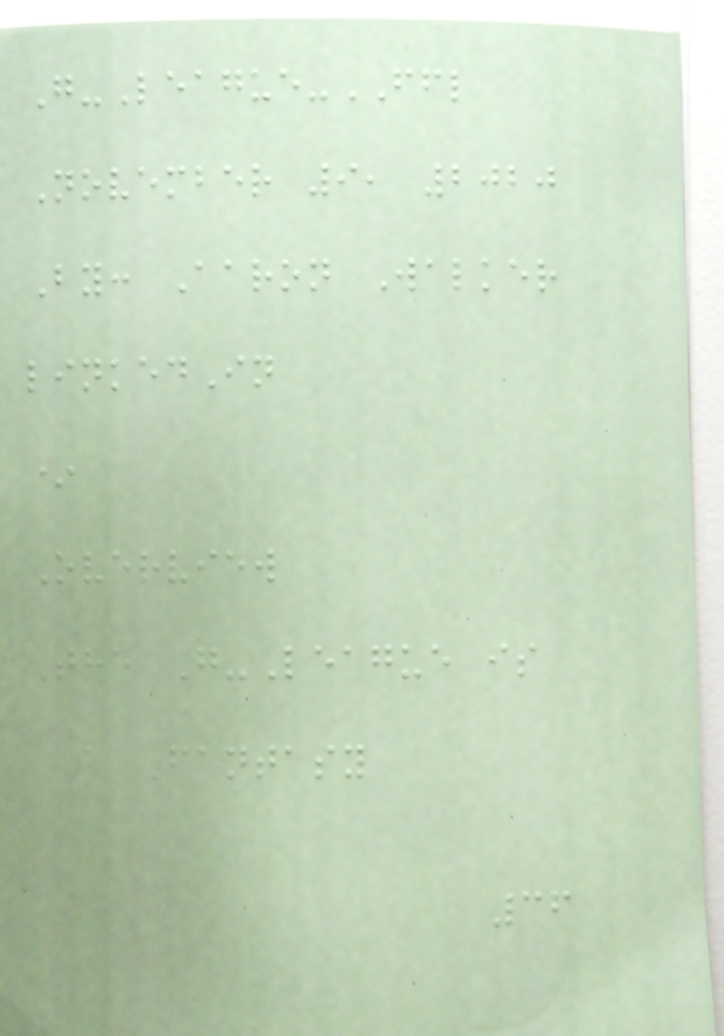G-League-FFL
November 9, 2020
By: Aaron Walker
linkedIn
*
Overview
The G-League is
a Fantasy
36
